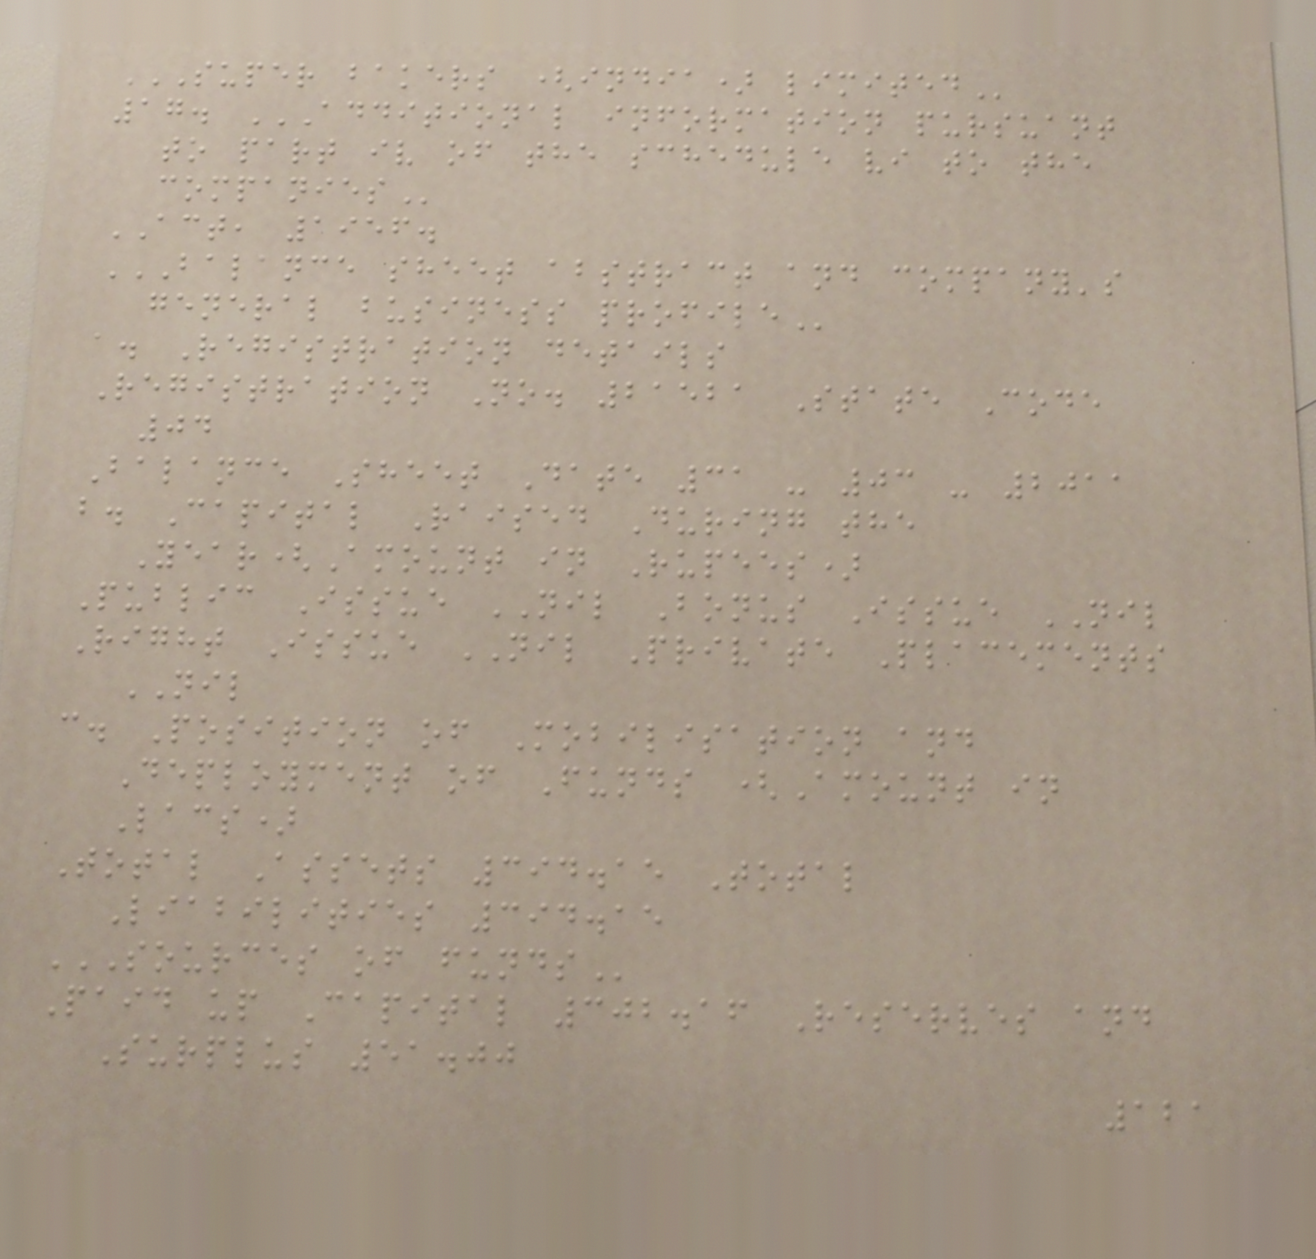SUPER BAKERS (INDIA) LIMITED
17. ADDITIONAL INFORMATION PURSUANT
TO PART IV OF THE SCHEDULE VI TO THE
COMPANIES
ACT, 1956.
BALANCE SHEET ABSTRACT AND COMPANY'S
GENERAL BUSINESS PROFILE
a. Registration details
Registration No. 21521 State Code
04
Balance Sheet Date 31 - 03 - 2011
b. Capital Raised During the
Year(Amount in Rupees)
Public Issue NIL Bonus Issue NIL
Right Issue NIL Private Placements
NIL
c. Position of Mobilisation and
Deployment of Funds (Amount in
Lacs)
Total Assets 394.15 Total
Liabilities 394.15
SOURCES OF FUNDS
Paid up Capital 302.16 Reserves and
Surplus 51.00
121
